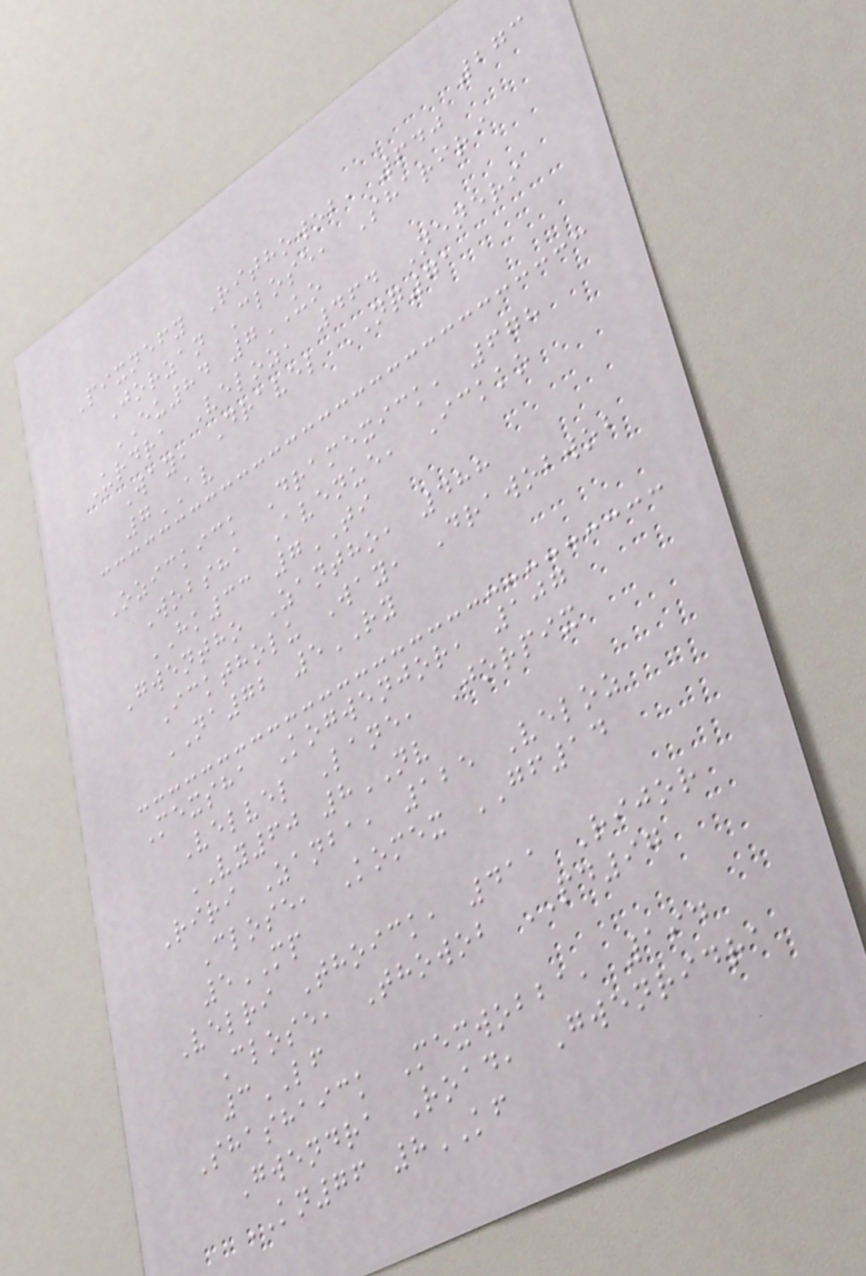273
Pixnefy Rithowob, 640
Jorzan Close, Shariri
EU84 7UO
Urdra Veloz, 464 Neneri
Way, Dravel NQ71
7AV
Ozickick Dramexick, 678
Wobsha Avenue, Ickko
HK33 7TI
Gwentho Zantho, 488
Icktholu Way, Drawobwob
NA72 5RY
Mexsha Kogwenjor, 107
Velvel Lane, Jorpix
VY60 8NV
Riri Zanba, 125 Veloz
Close, Komex GF14
5MP
Velri Thoick, 411 Rijor
Close, Thowob PD97
3LF
Shashaick Mexwobba, 194
Gwendra Road, Gwenridra
KN76 8KF
